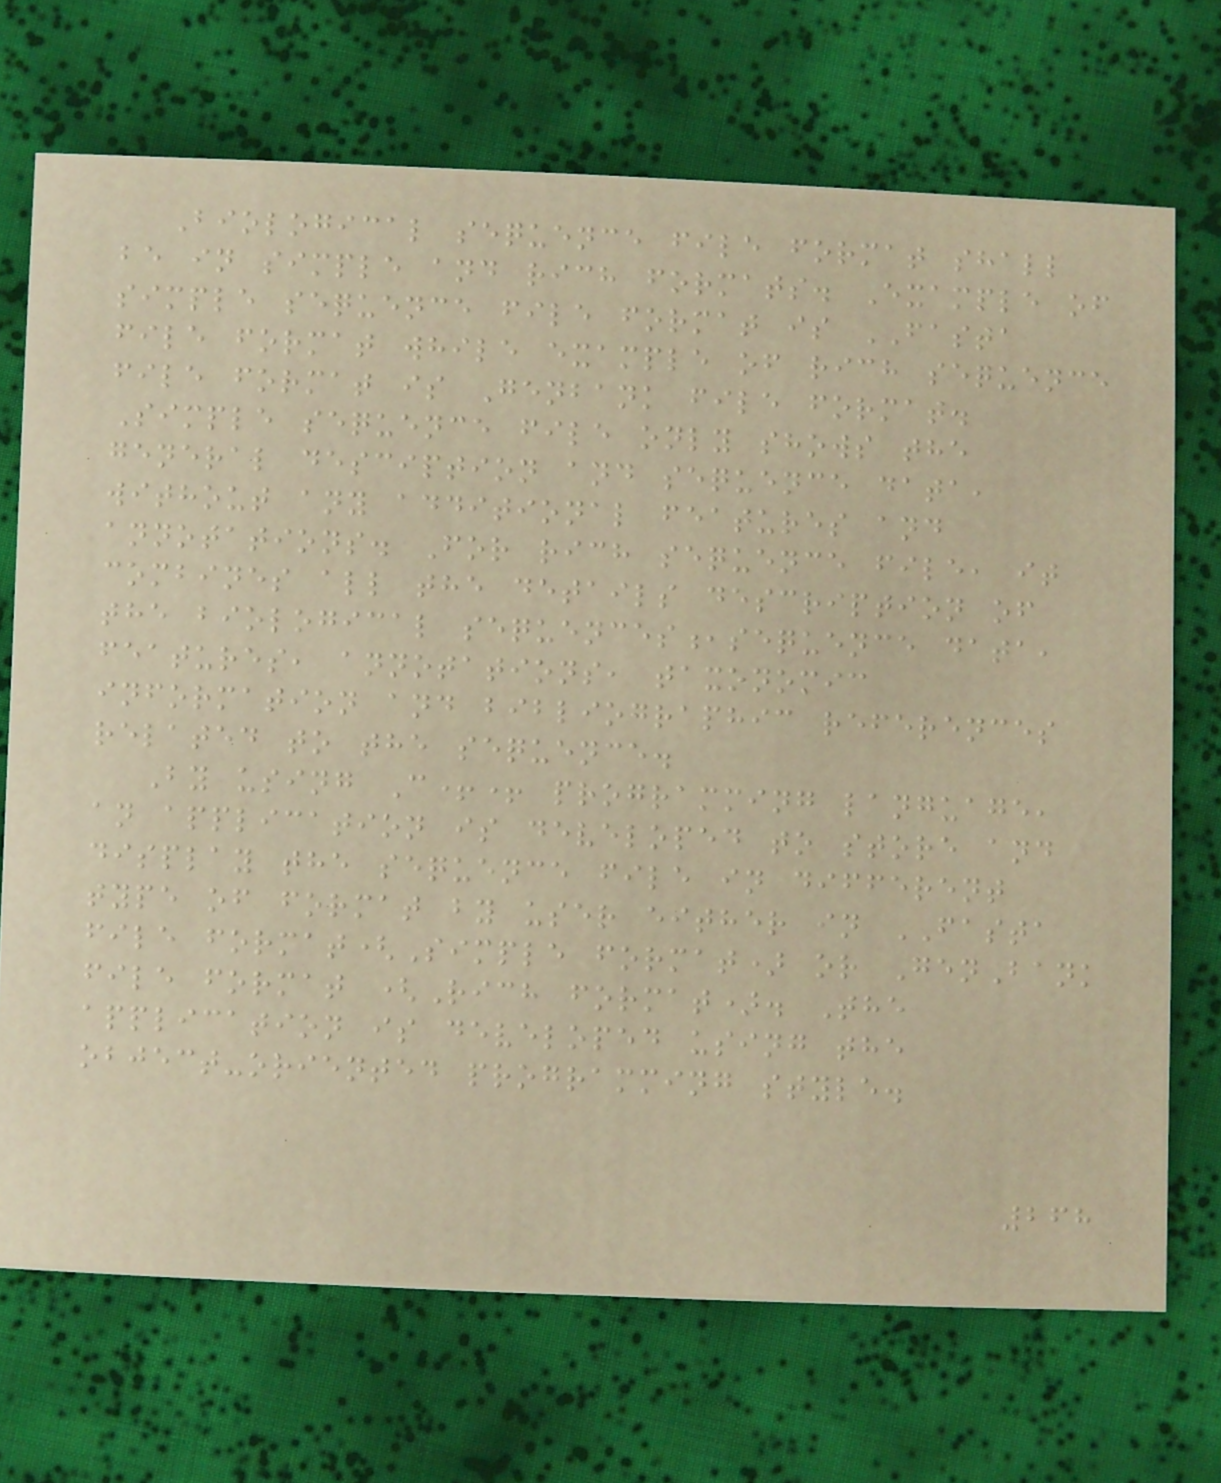Biological sequence file format shall
be in simple and rich formats. Example of
simple sequence file format is FASTA
file format while example of rich sequence
file format is Genbank file format.
Simple sequence file only shows the
general desciption and sequence data,
without any additional features and
annotations. For rich sequence file, it
combines all the details description of
the biological sequences,sequence data,
features, annotations, taxonomic
information and bibliographic references
related to the sequence.
By using C++ programming language,
an application is developed to store and
display the sequence file in different
type of format by user either in FASTA
file format(Simple format) or GenBank
file format (Rich format). The
application is developed using the
object-oriented programming style.
268
